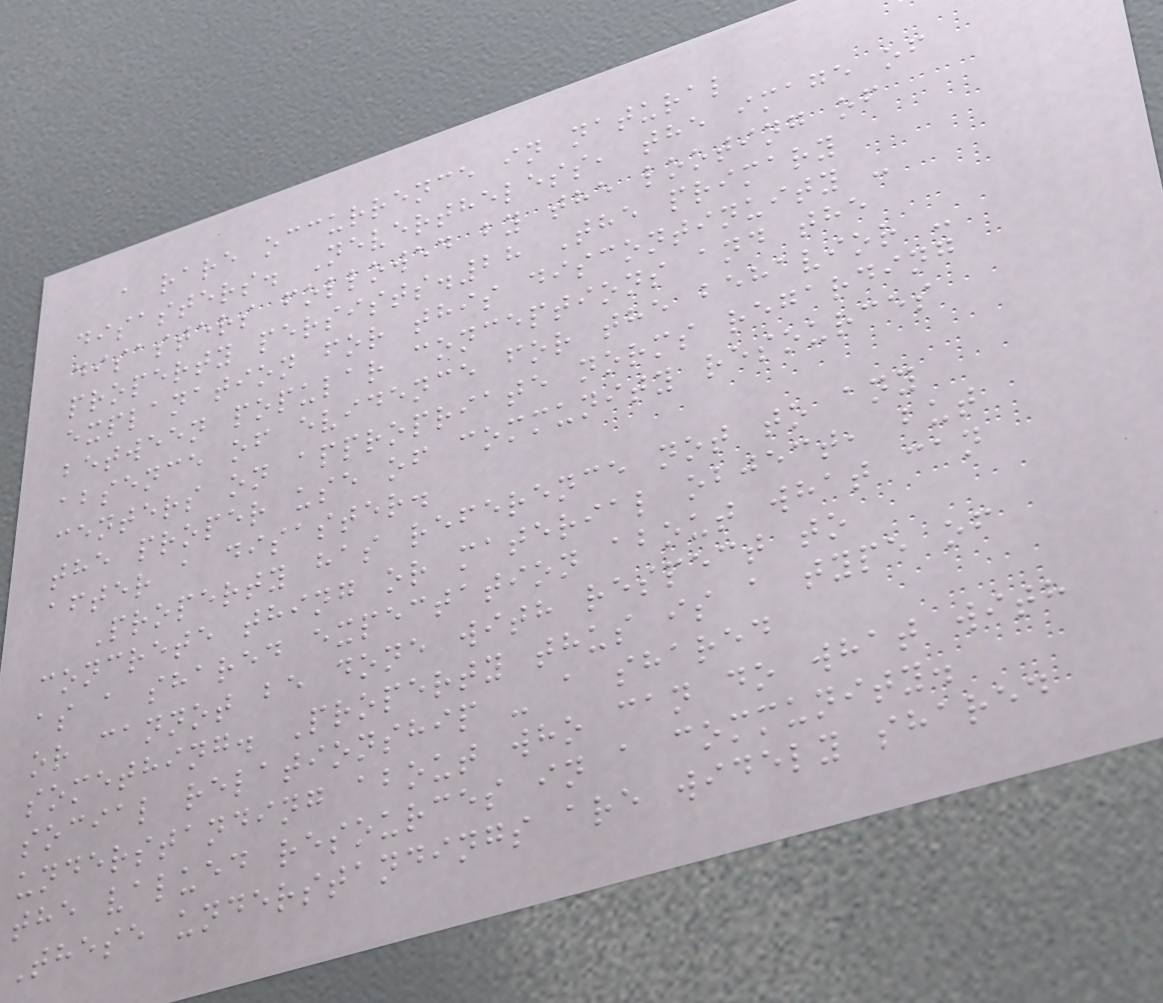a rare occurrence in natural
disasters. Nevertheless, the image of
disasters followed by the looting of
property persists.28 The primary
explanation for this discontinuity -
between popular conceptions and the
absence of evidence for the behavior -
centers on appropriate norms regarding
the proper use of community resources
after a disaster.
Property has reference not to any
concrete thing or material object, but
as a shared expectation about what can
or cannot be done with respect to
something. Property thus is a type of
social relationship - a shared
understanding about who can do what with
the valued resources in a community.
These understandings are widely shared
